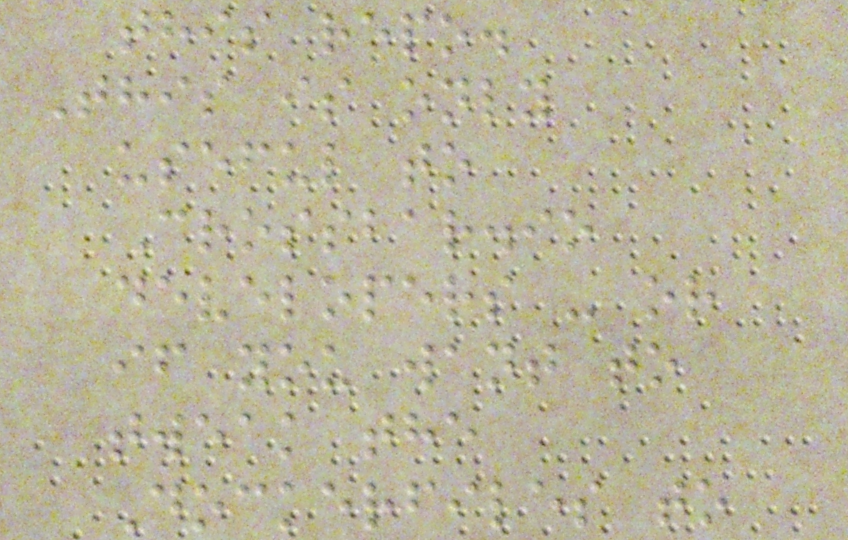this repo.
This is only
useful to
Crossbar.io
developers - or
if you want to
tweak the
Dockerfiles to
